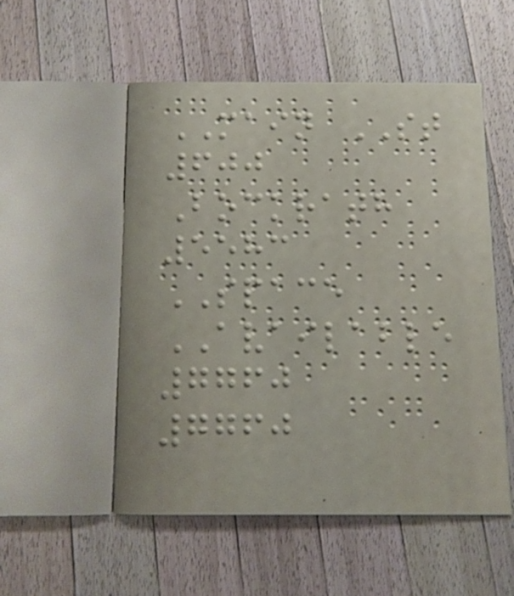MAIN ST
600
Bockrath
5583
SPACE
AVAILABLE
7760
7760
